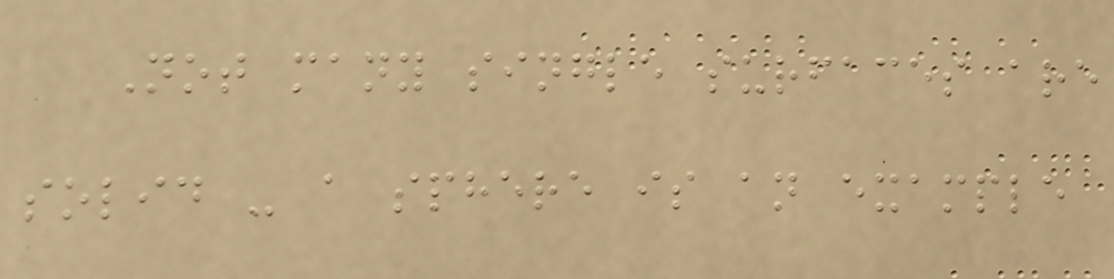Not many single surfaces are
solid - a sphere is an example
